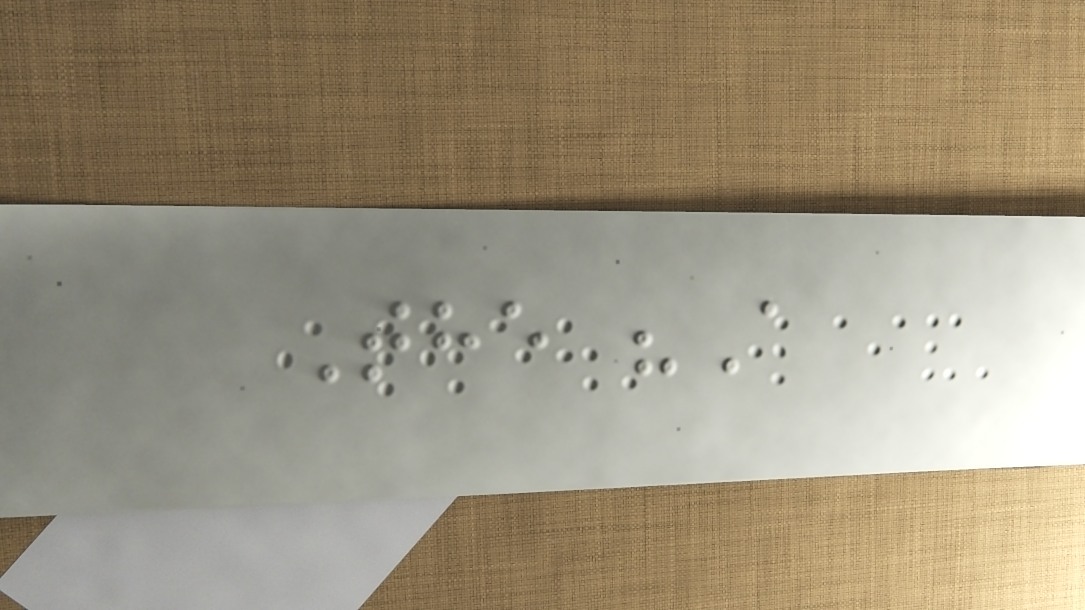The "A
